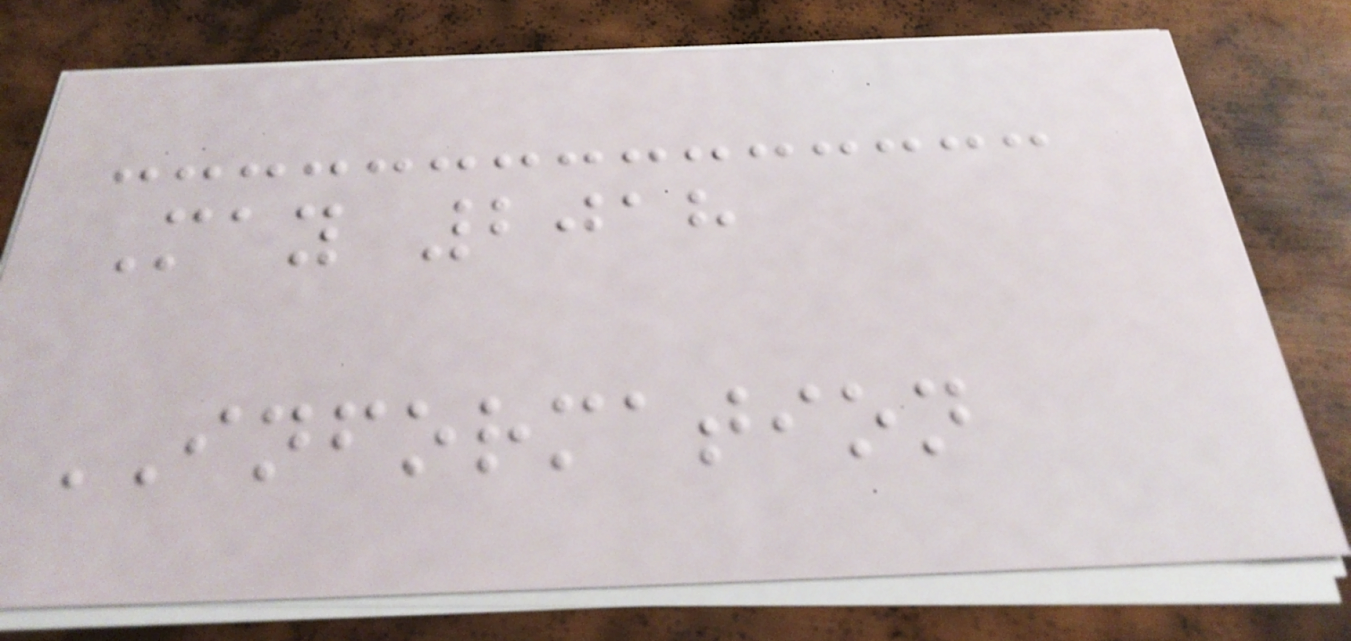May 2018
INFORMATION
